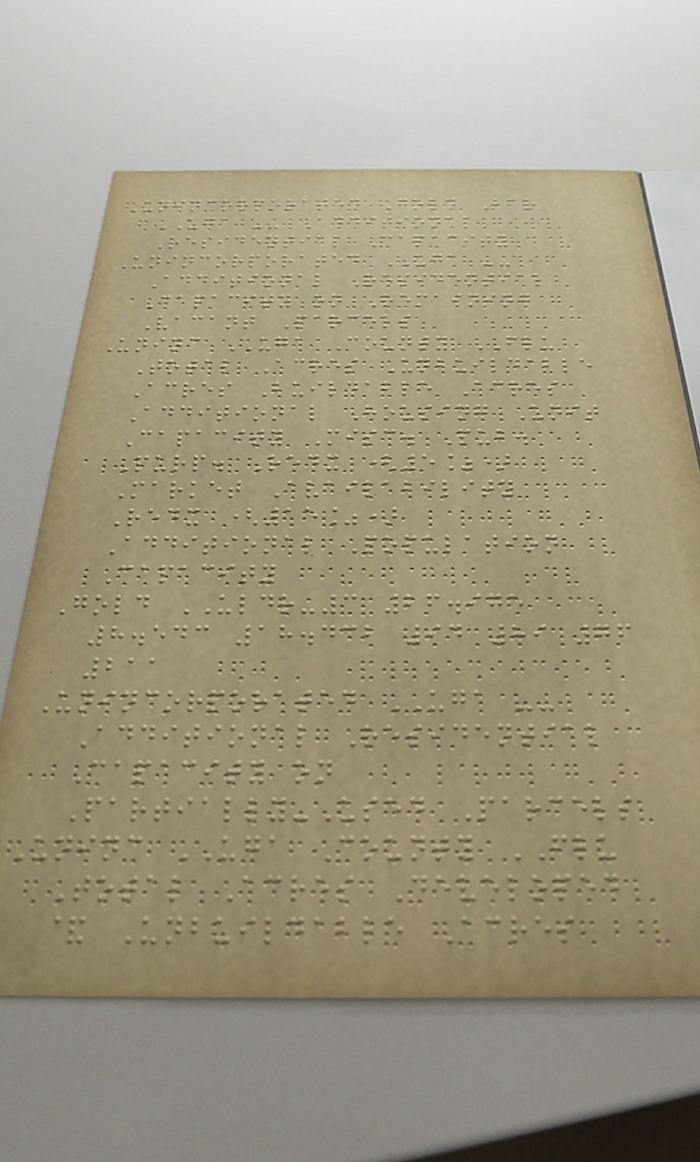Unincorporated Gold Bar
UGA -- Additional
Residential Capacity
Unincorporated UGA --
Additional Residential
Capacity on Remaining
Vacant Parcels
Uninc UGA County FLU
Total Acres Unbuildable
Acres Buildable Acres
Additional Housing Unit
Capacity Misc. Pub.
Purp. Redx (5%)
Market Availability
Redx (15%)
Additional Population
Capacity
Gold ULDR-3 26.975
8.543 18.432 94 89 76
211
Unincorporated UGA --
Additional Residential
Capacity on
Partially-Used Parcels
Uninc UGA County FLU
Total Acres Developed
& Unbuildable Acres
